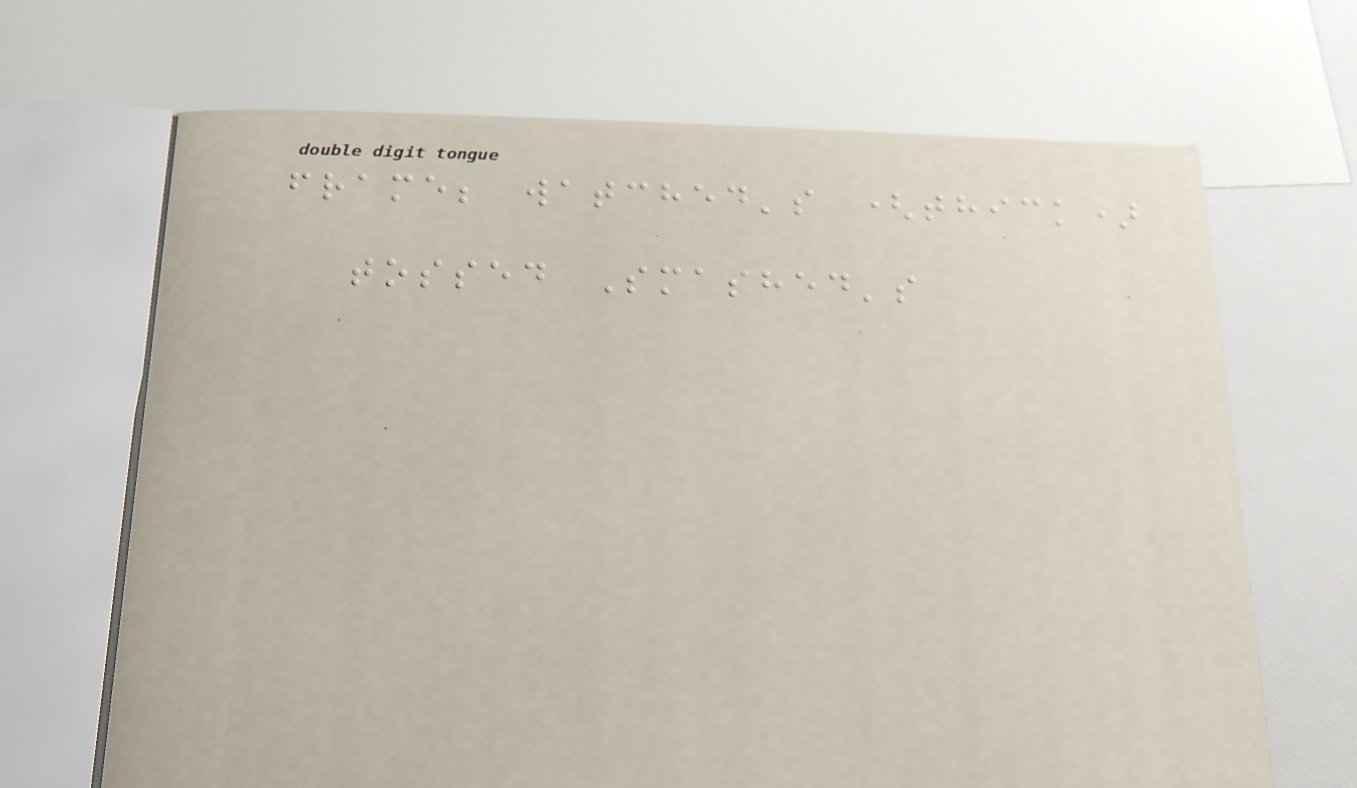frame; watched's (thick)
tossed Smashed's
